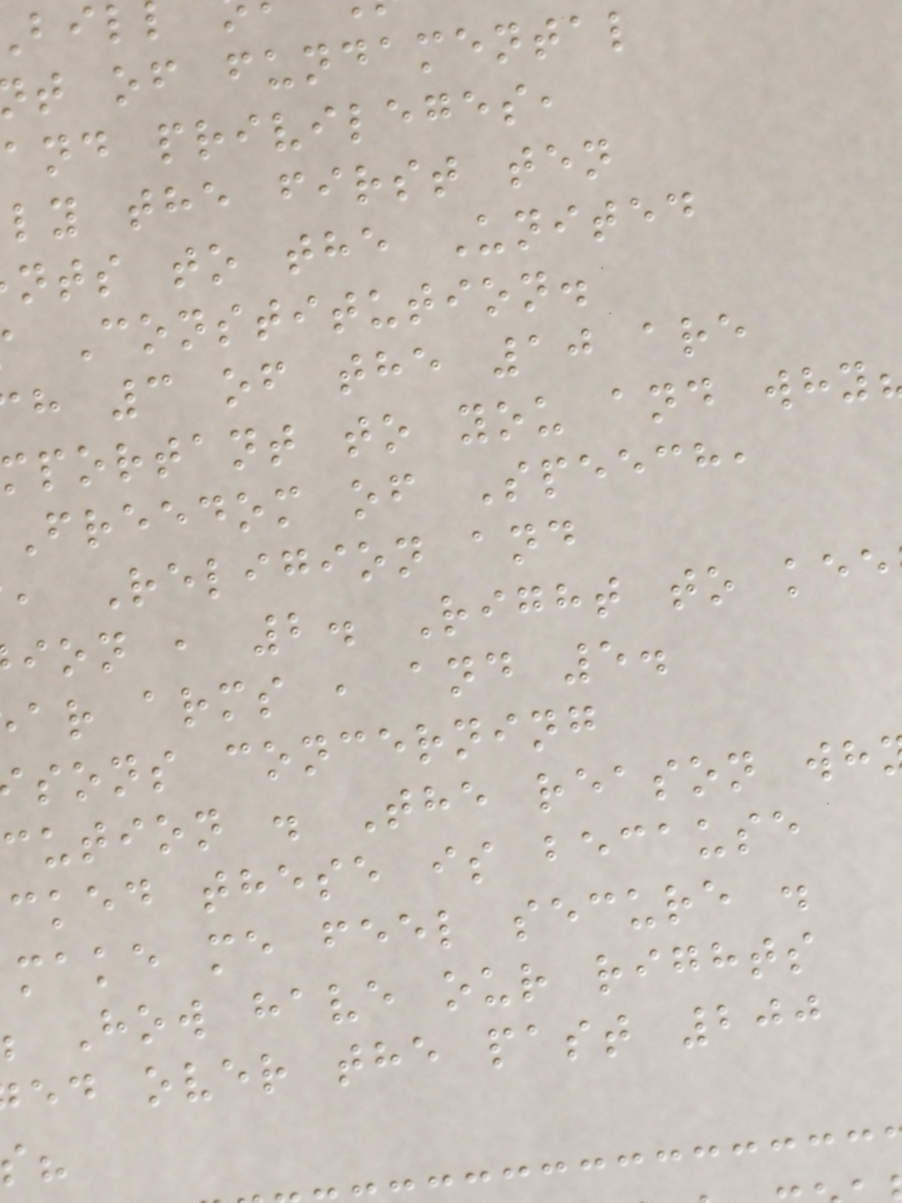t of fundamental
and privileges,
ly the first ten
nts to the United
Constitution.
h 3 of the 10 are
mportant to you and why
Freedom of Speech,
, Religion and
ion , 2. Right to kee
ar arms , and 5.
sons concerning
cution . The reason wh
cked these is because
make me feel secure .
How have our rights
ed over the past 200
